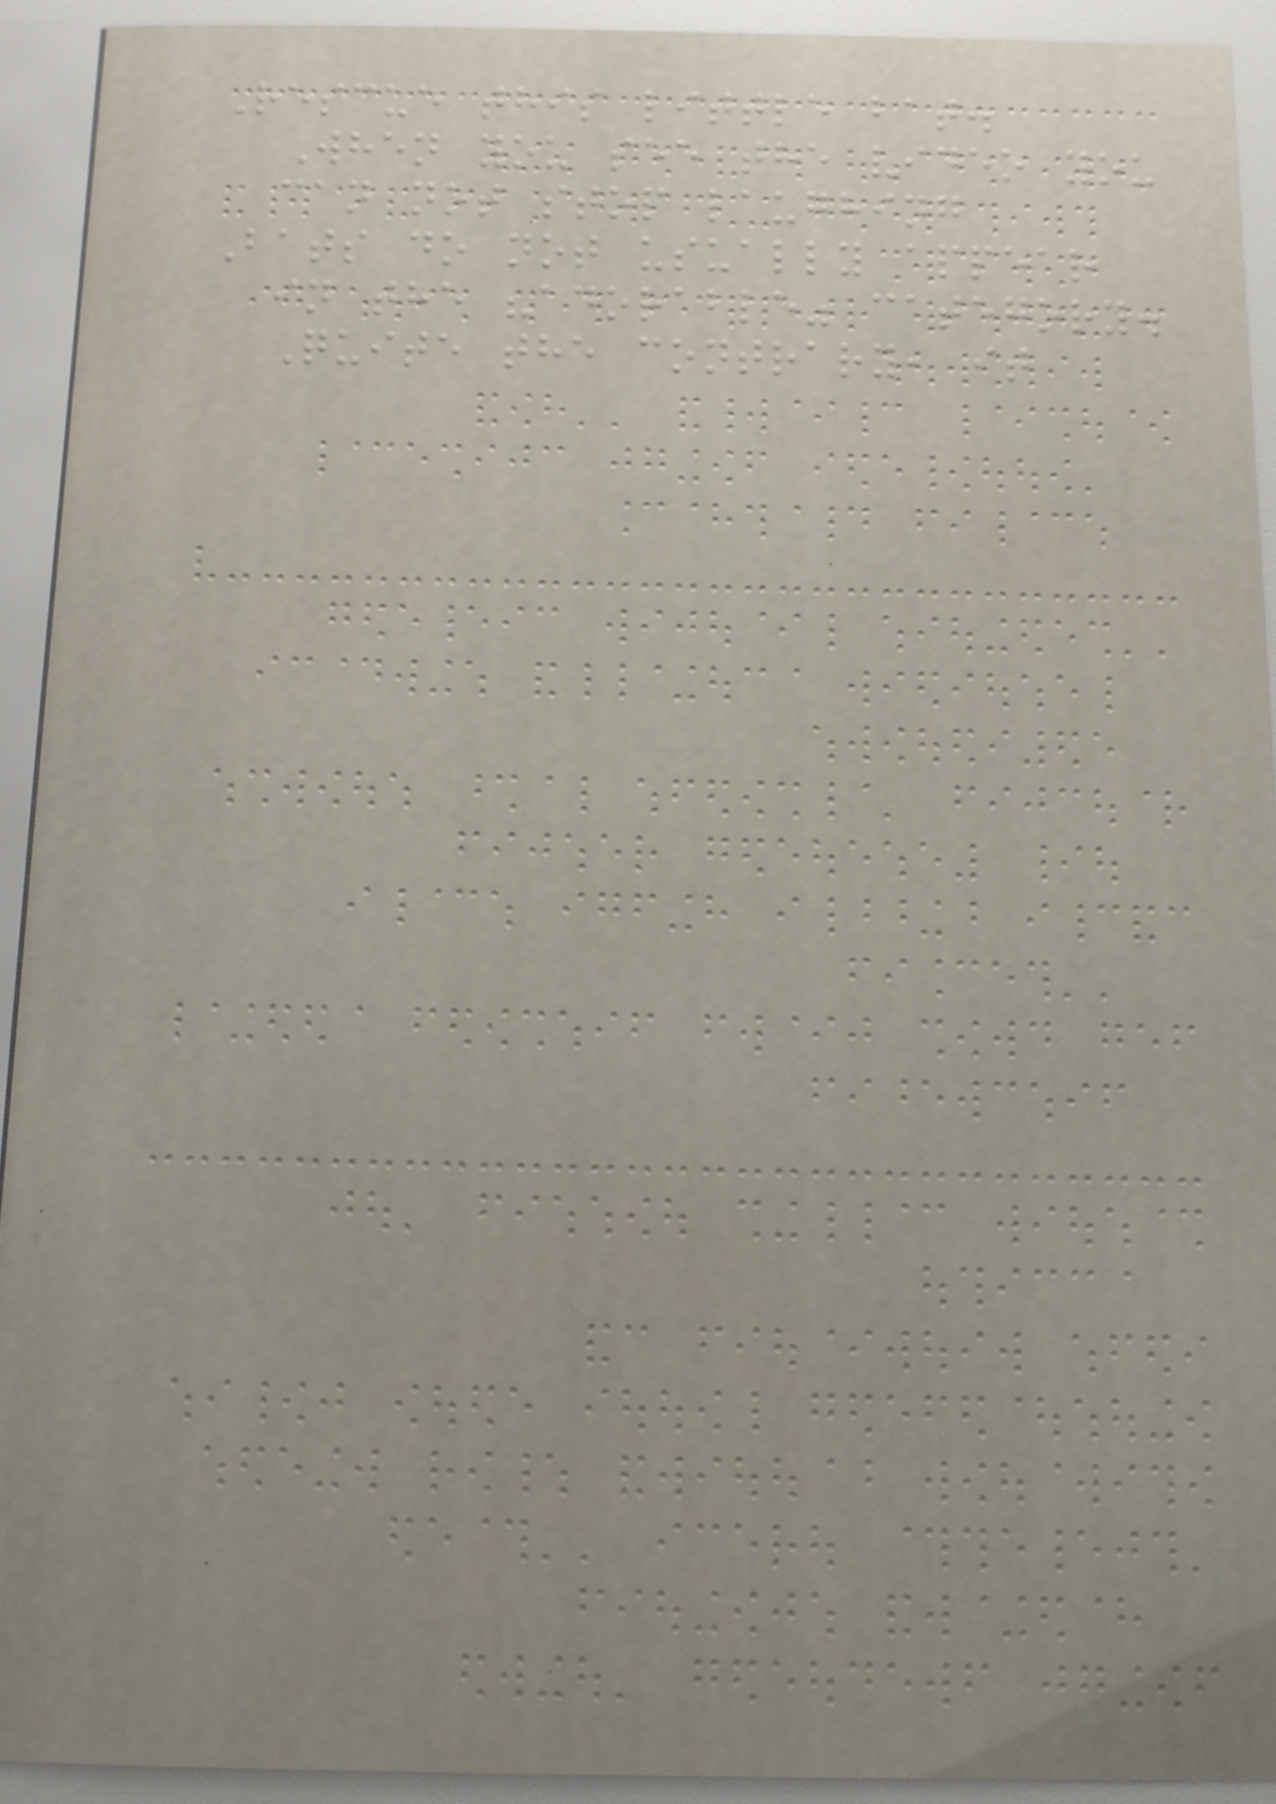Rescue this little bat.
When you see the video you
can not stop laughing
Bats do not usually appear
in the "adorable" category.
Quite the contrary, it
